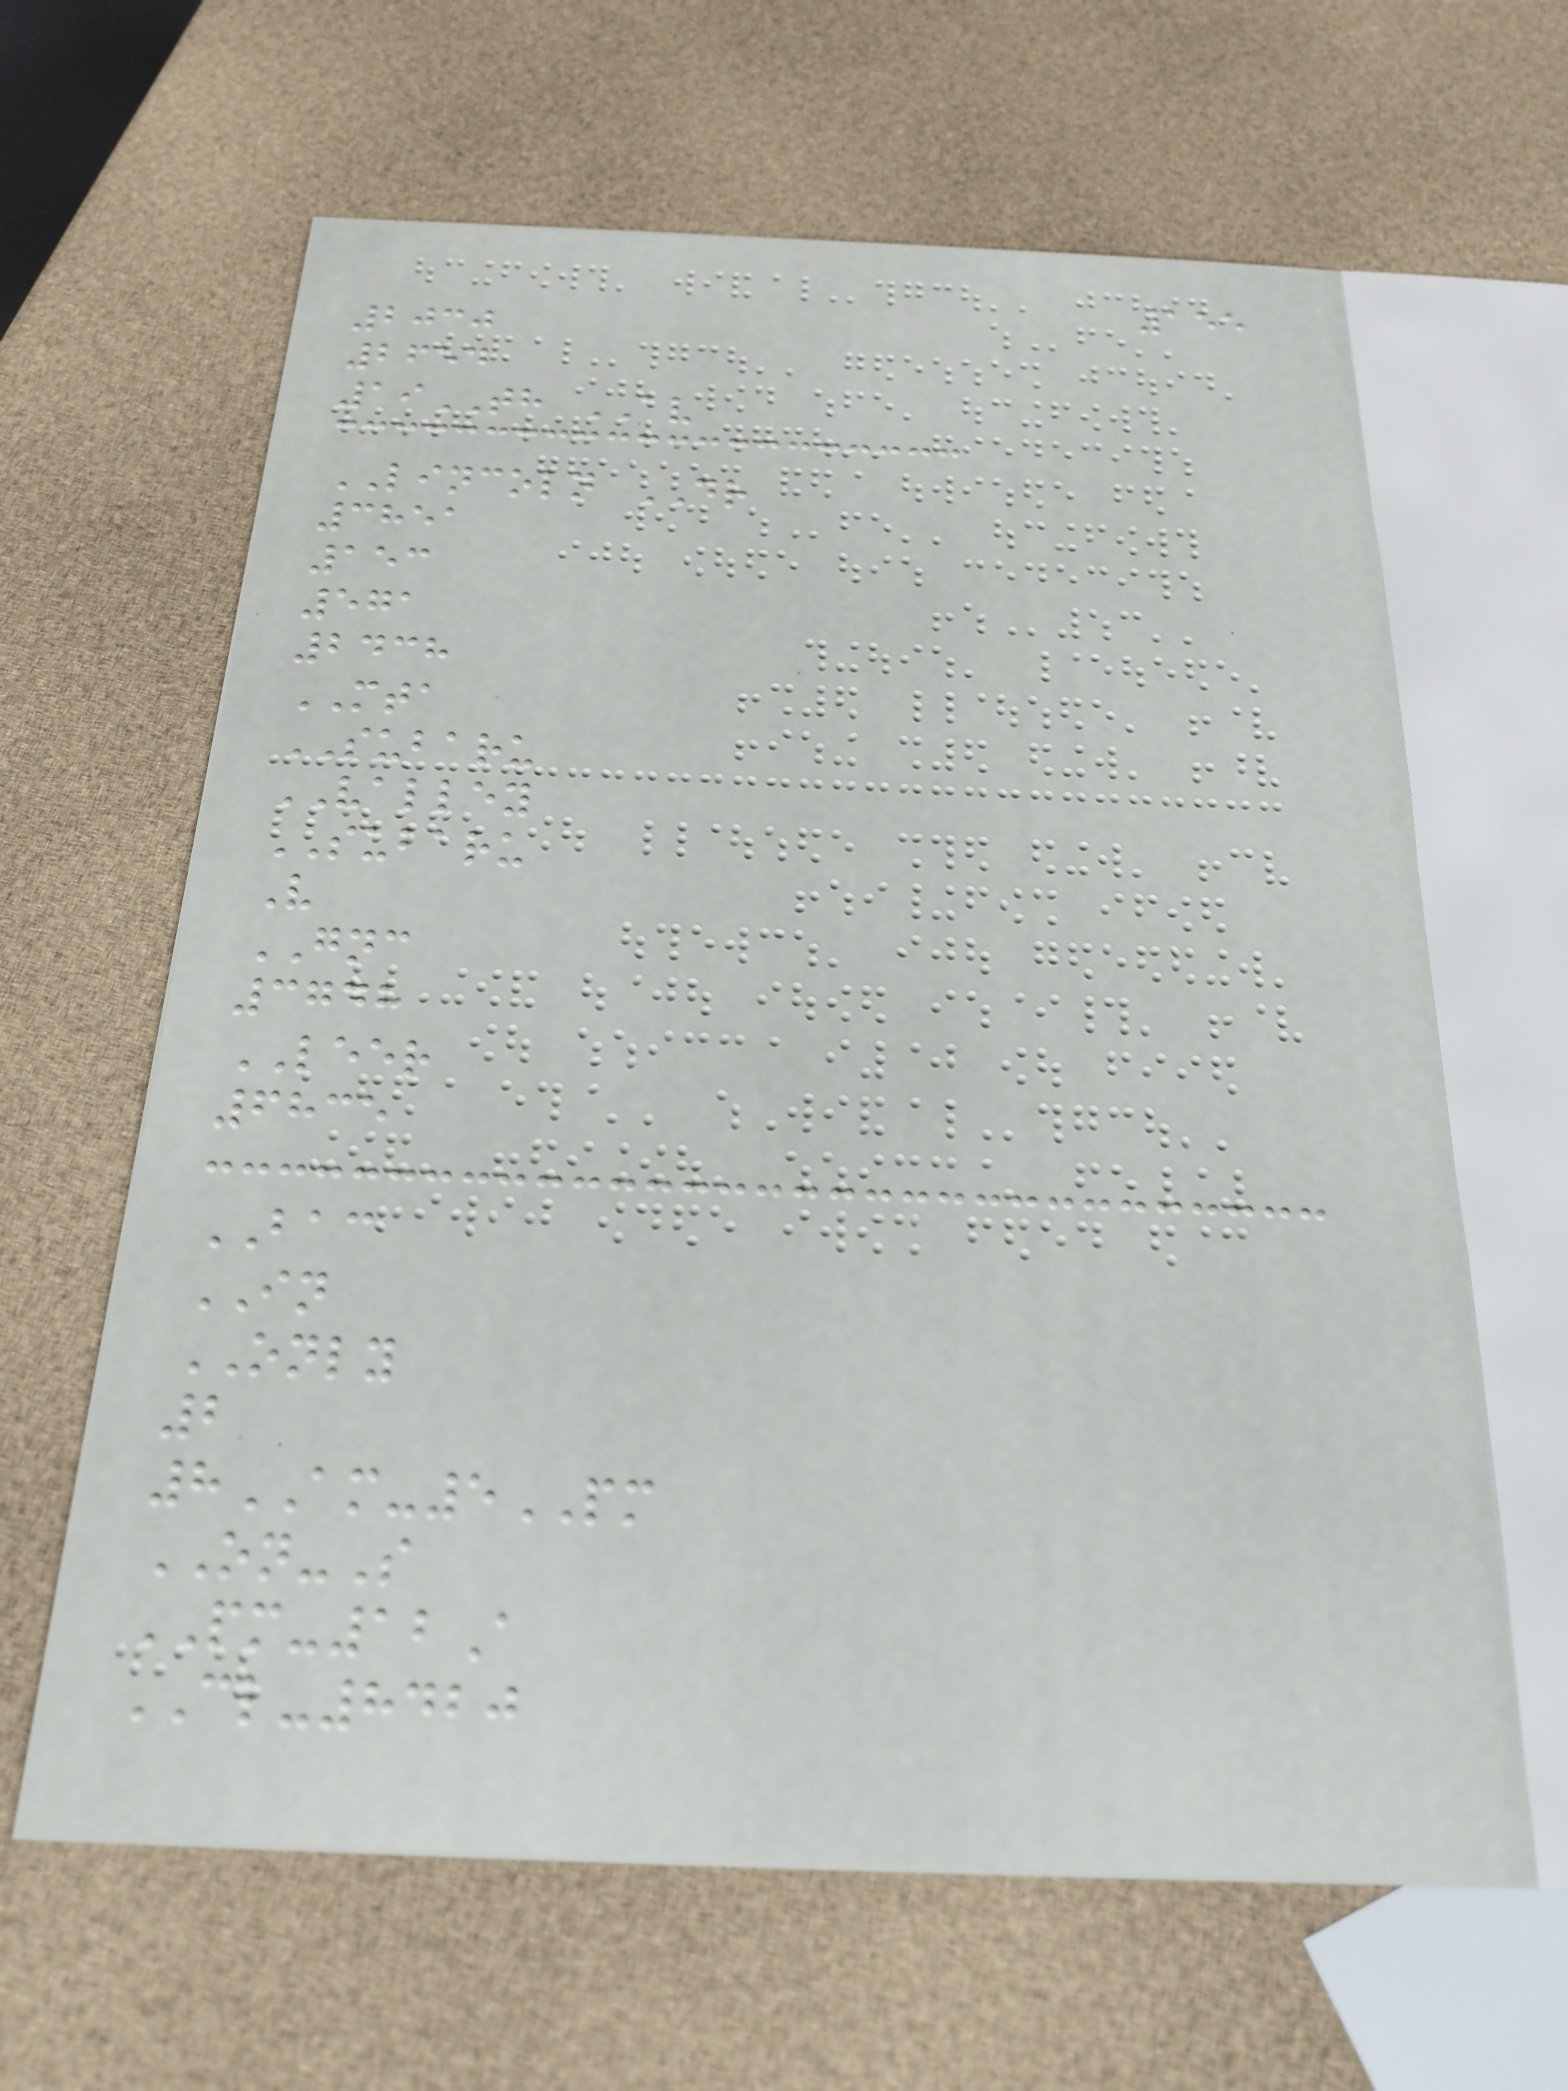155
2030
2654
19TH AV
LINCOLN DR
3851
153
571
2438
MTA
SUBARU
VALLEY
SUBARU
V
GNC
3748
LEER
6835
BAC
IN
ONLY
2
8AM-5PM
ON-S
PM-12A
CL-8420
